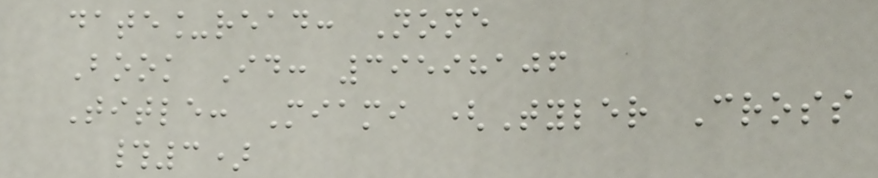date_read: None
Book Id: 39598106
Title: Miami (Tyler Cross
#3)
